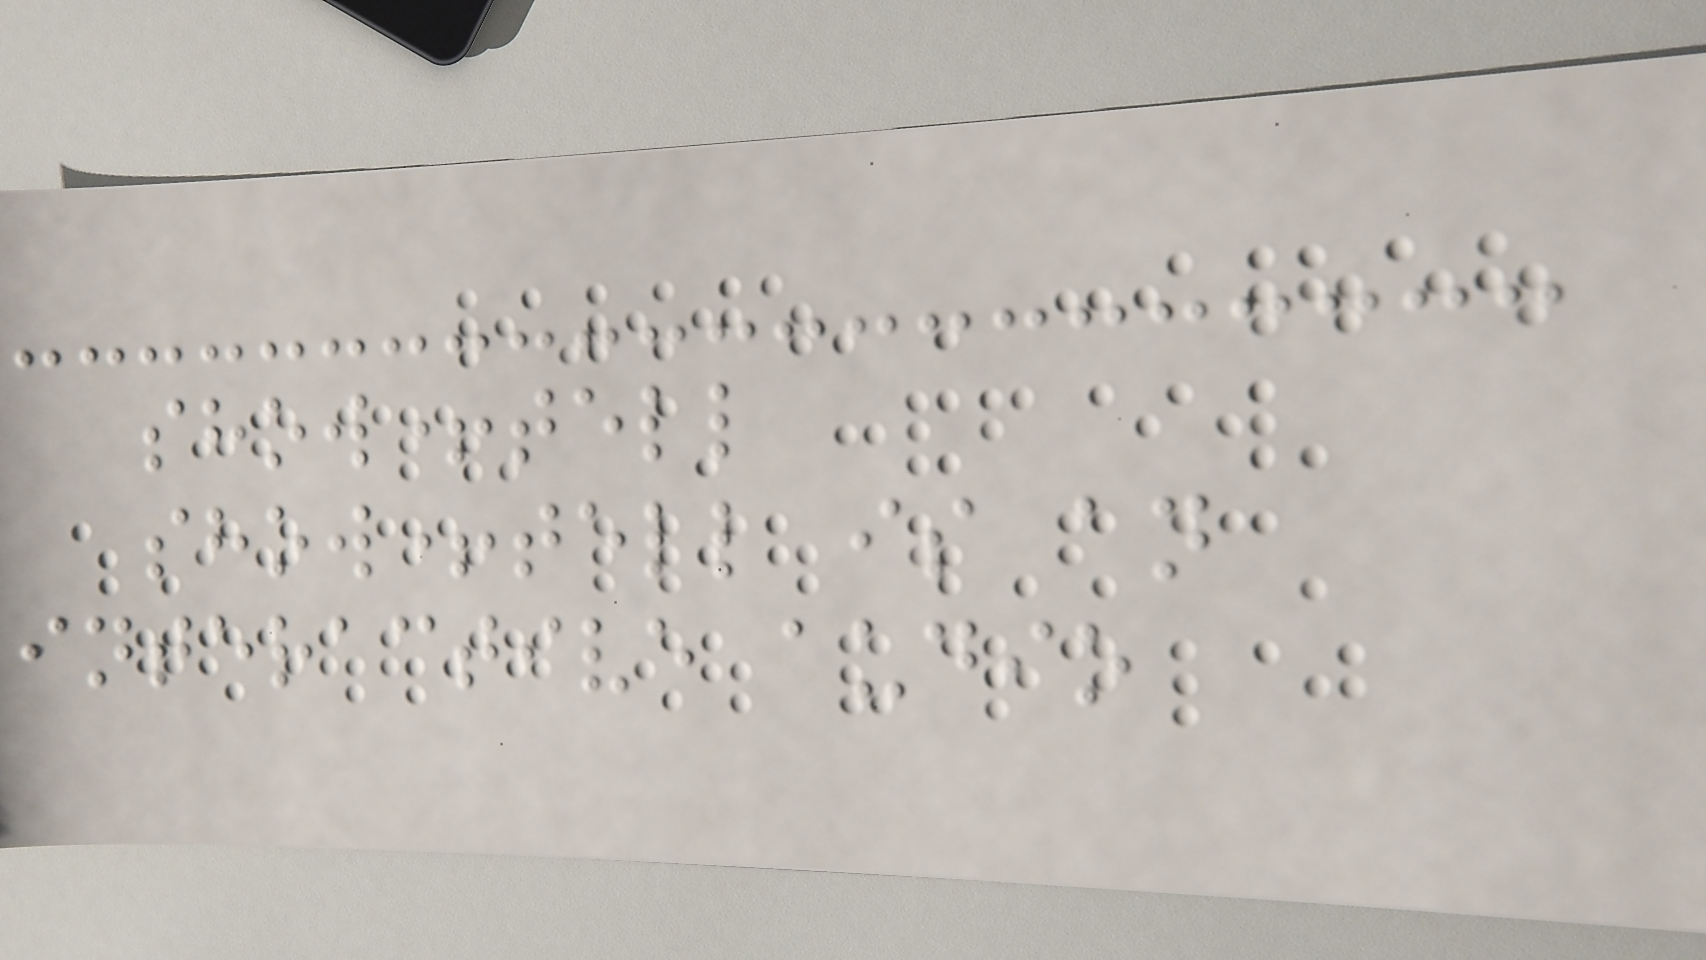show+tell
show+tell is an
interactive audio
